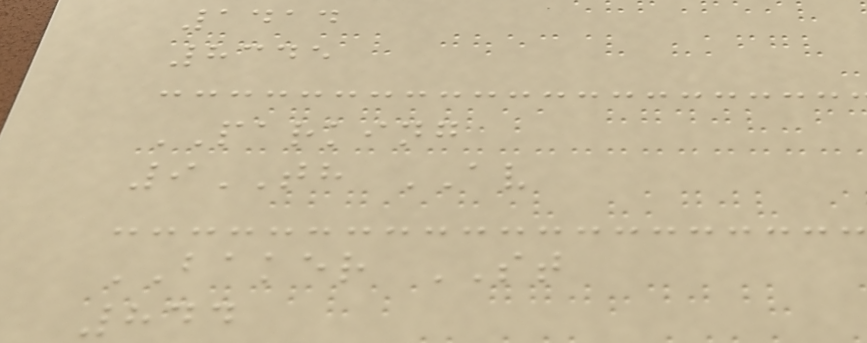1414
8345
PARKING
9TH AV
BAKER ST
844
